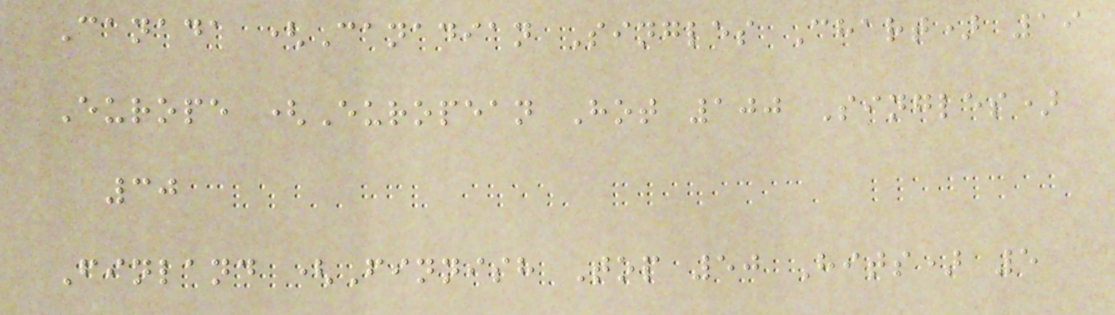Canada (Canadian Singles Chart) 19
Europe (European Hot 100 Singles)
30
Finland (Finnish Top 50 Hits) 5
